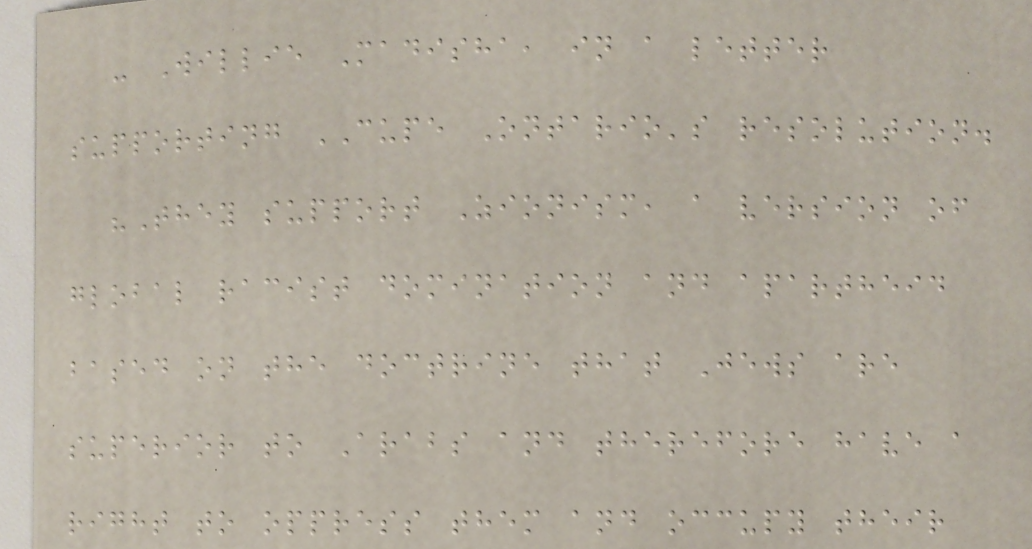- Willie Madisha, in a letter
supporting CUPE Ontario's resolution.
"They support Zionism, a version of
global racist domination and apartheid
based on the doctrine that Jews are
superior to Arabs and therefore have a
right to oppress them and occupy their
